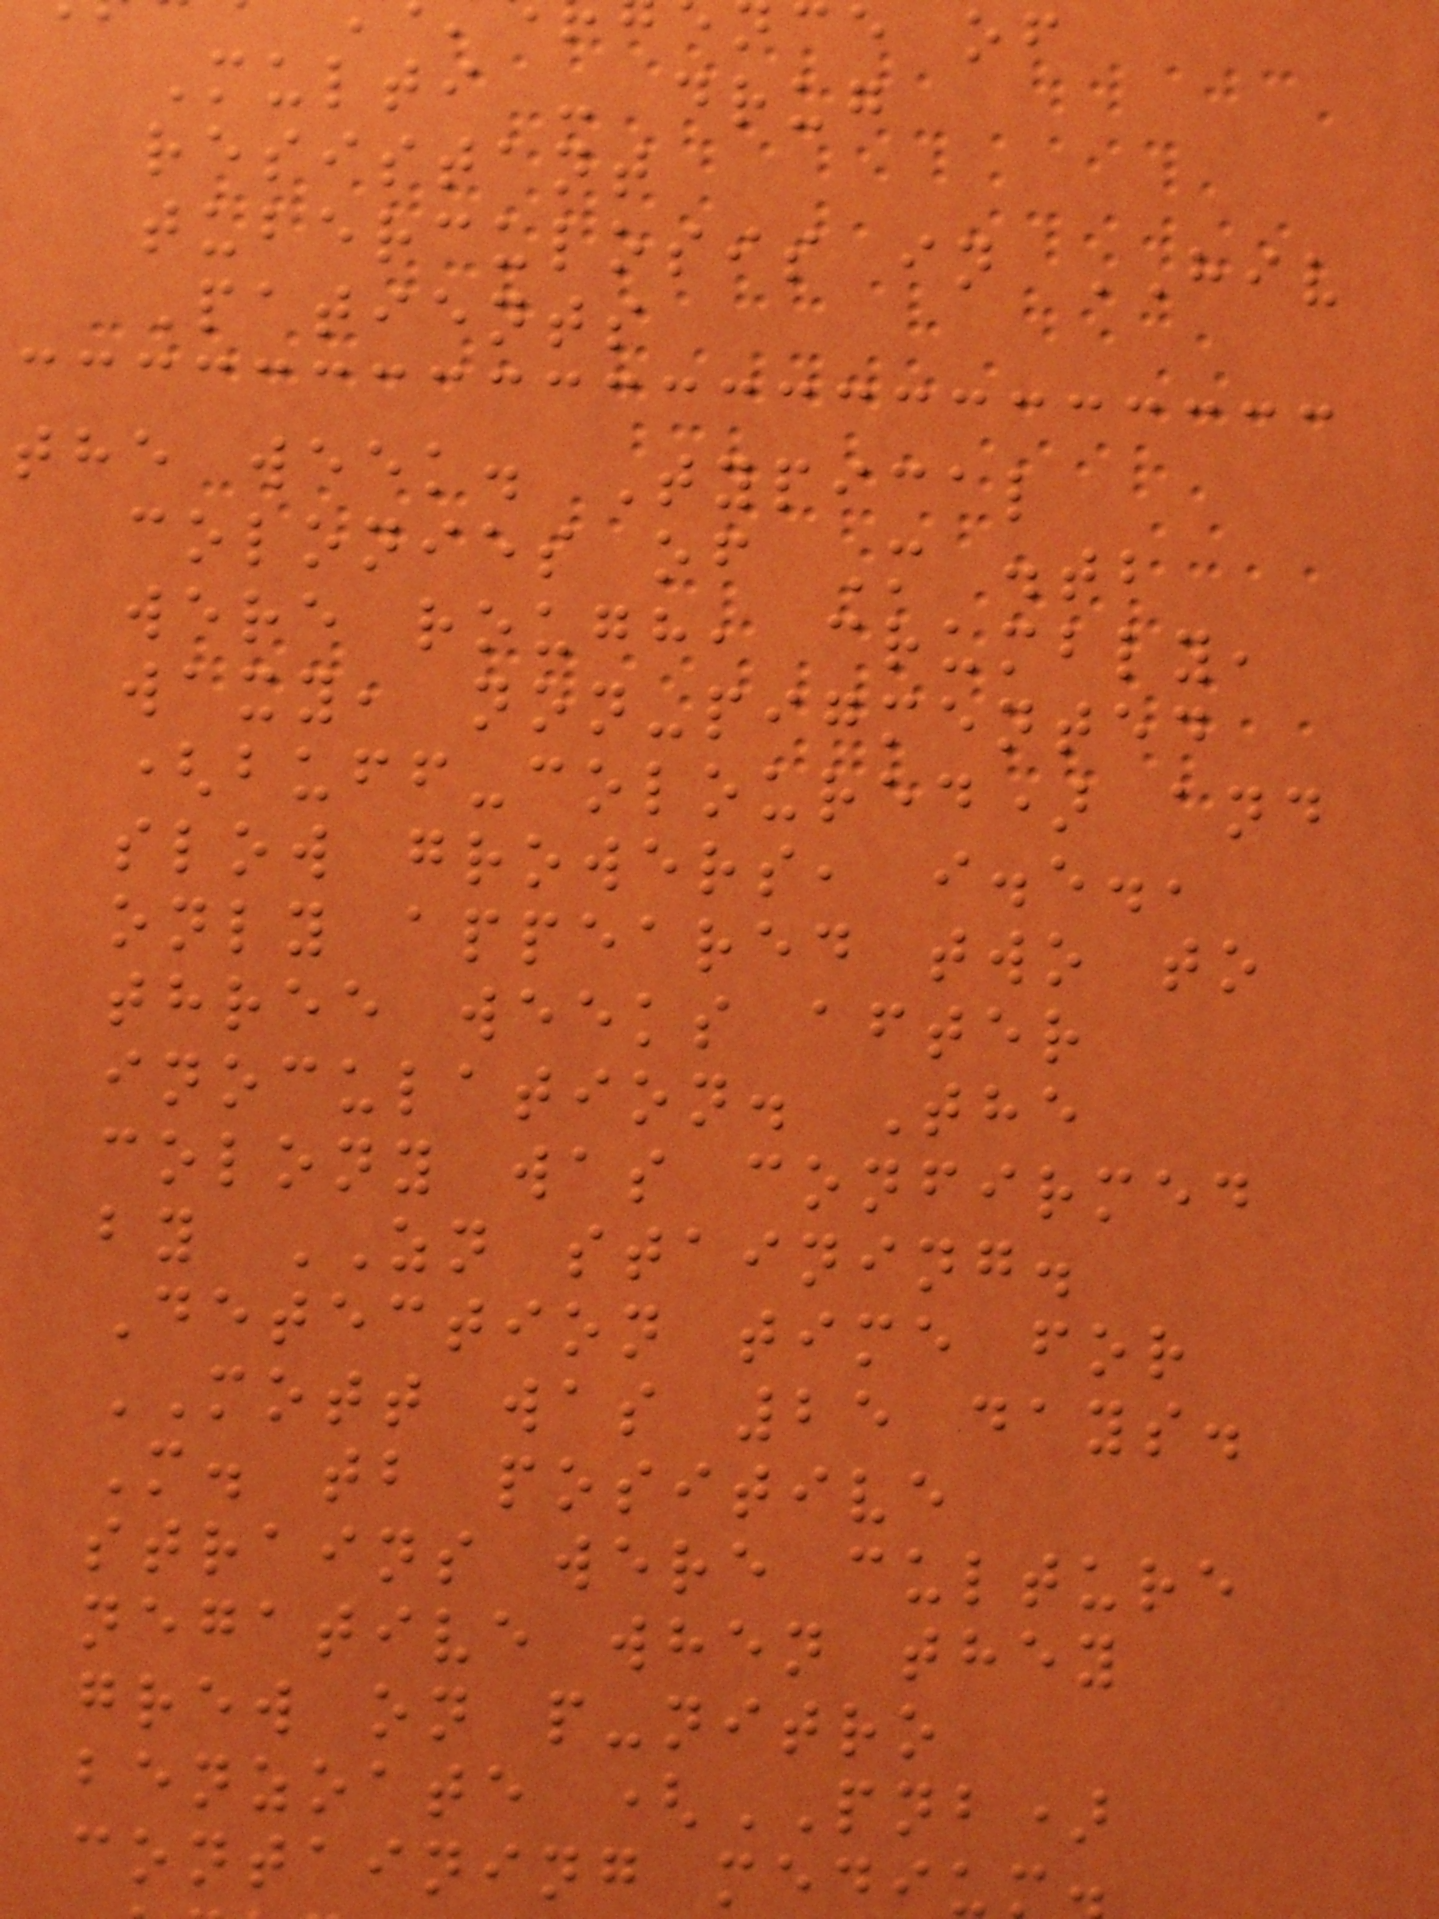ce of
Multi - drug
resistant
tuberculosis in HIV
Patients
the week. Typical
colonies of M .tb
were rough, crumbly,
waxy, non-pigmented
(buff-coloured) and
slow growers, i.e.,
only appeared two to
three weeks after
inoculation. The
colony was confirmed
by ZN staining.
Detection time for
MOTT was 25 days.
M. tb positive
strains were culture
negative when they
grew on p-nitro
benzoate (PNB)
containing mediu
